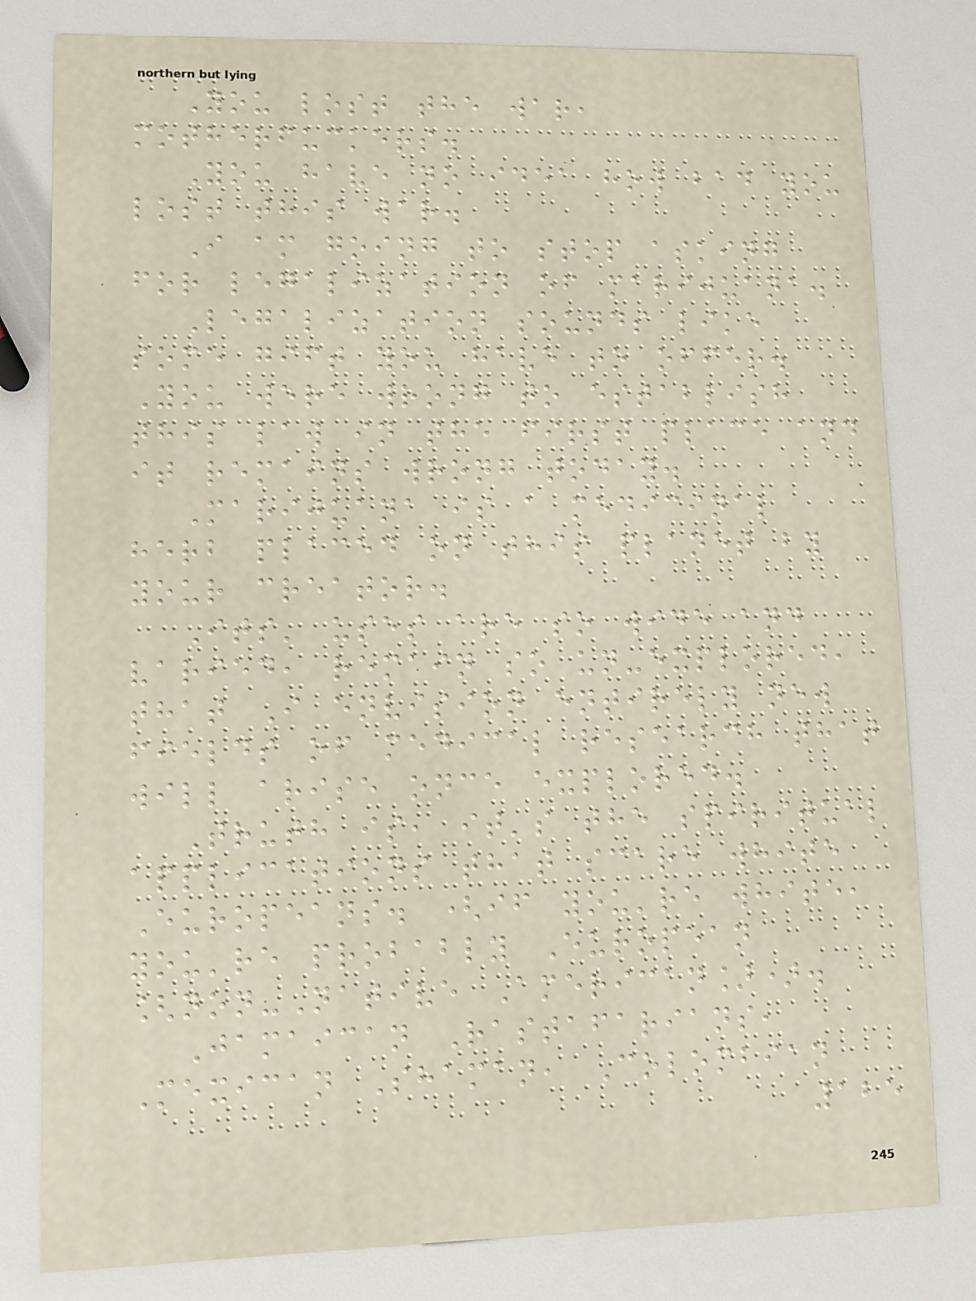You lost the war,
motherfuckers.
You have no idea how bad you
lost this war.
I am going to stop asking
for legalization of marijuana.
Legalization sounds like
some gift you have to offer.
You were wrong to establish
this law in the first place and
it remains wrong today.
Marijuana is a medicinal
herb placed on this planet by
your creator.
Its' uses are so wide and
varied, remain so un-explored,
that I envision entirely new
fields of medical research that
will arise once explored.
Truth is, it's the spiritual
applications that scare white
Europeans. (if you're white,
you're probably European
[non-Native American]).
Jamaican Rastafarians,
Mexican Shaman, Colombian
125
